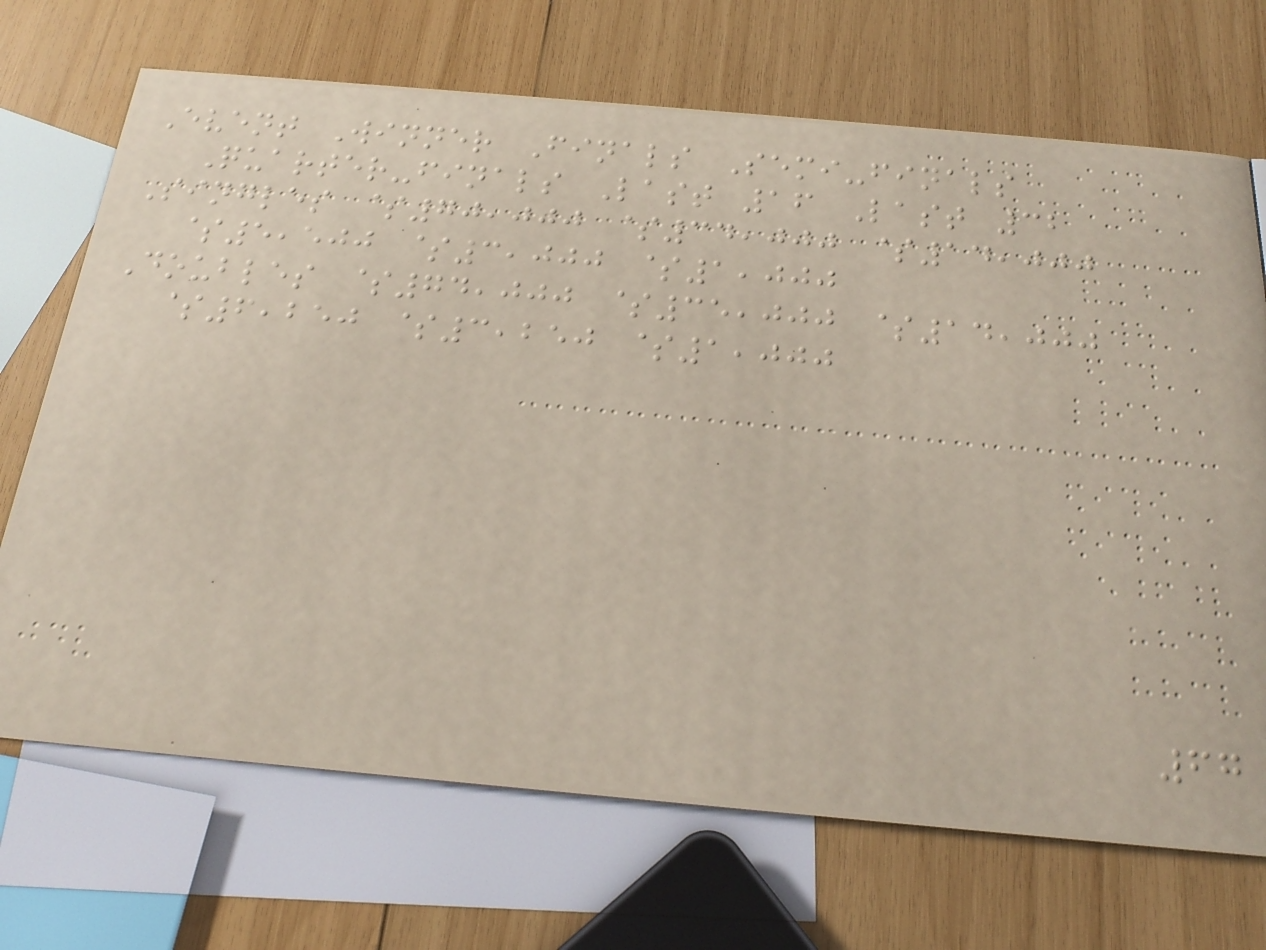Event Winner Finals Semi-finals
Quarter-finals Last 16 Last 32
Singles $70,000 $34,000 $14,000
$5,500 $3,000 $1,000
Doubles $74,000 $35,000 $14,000
$6,250 $3,250 $1,000
67
